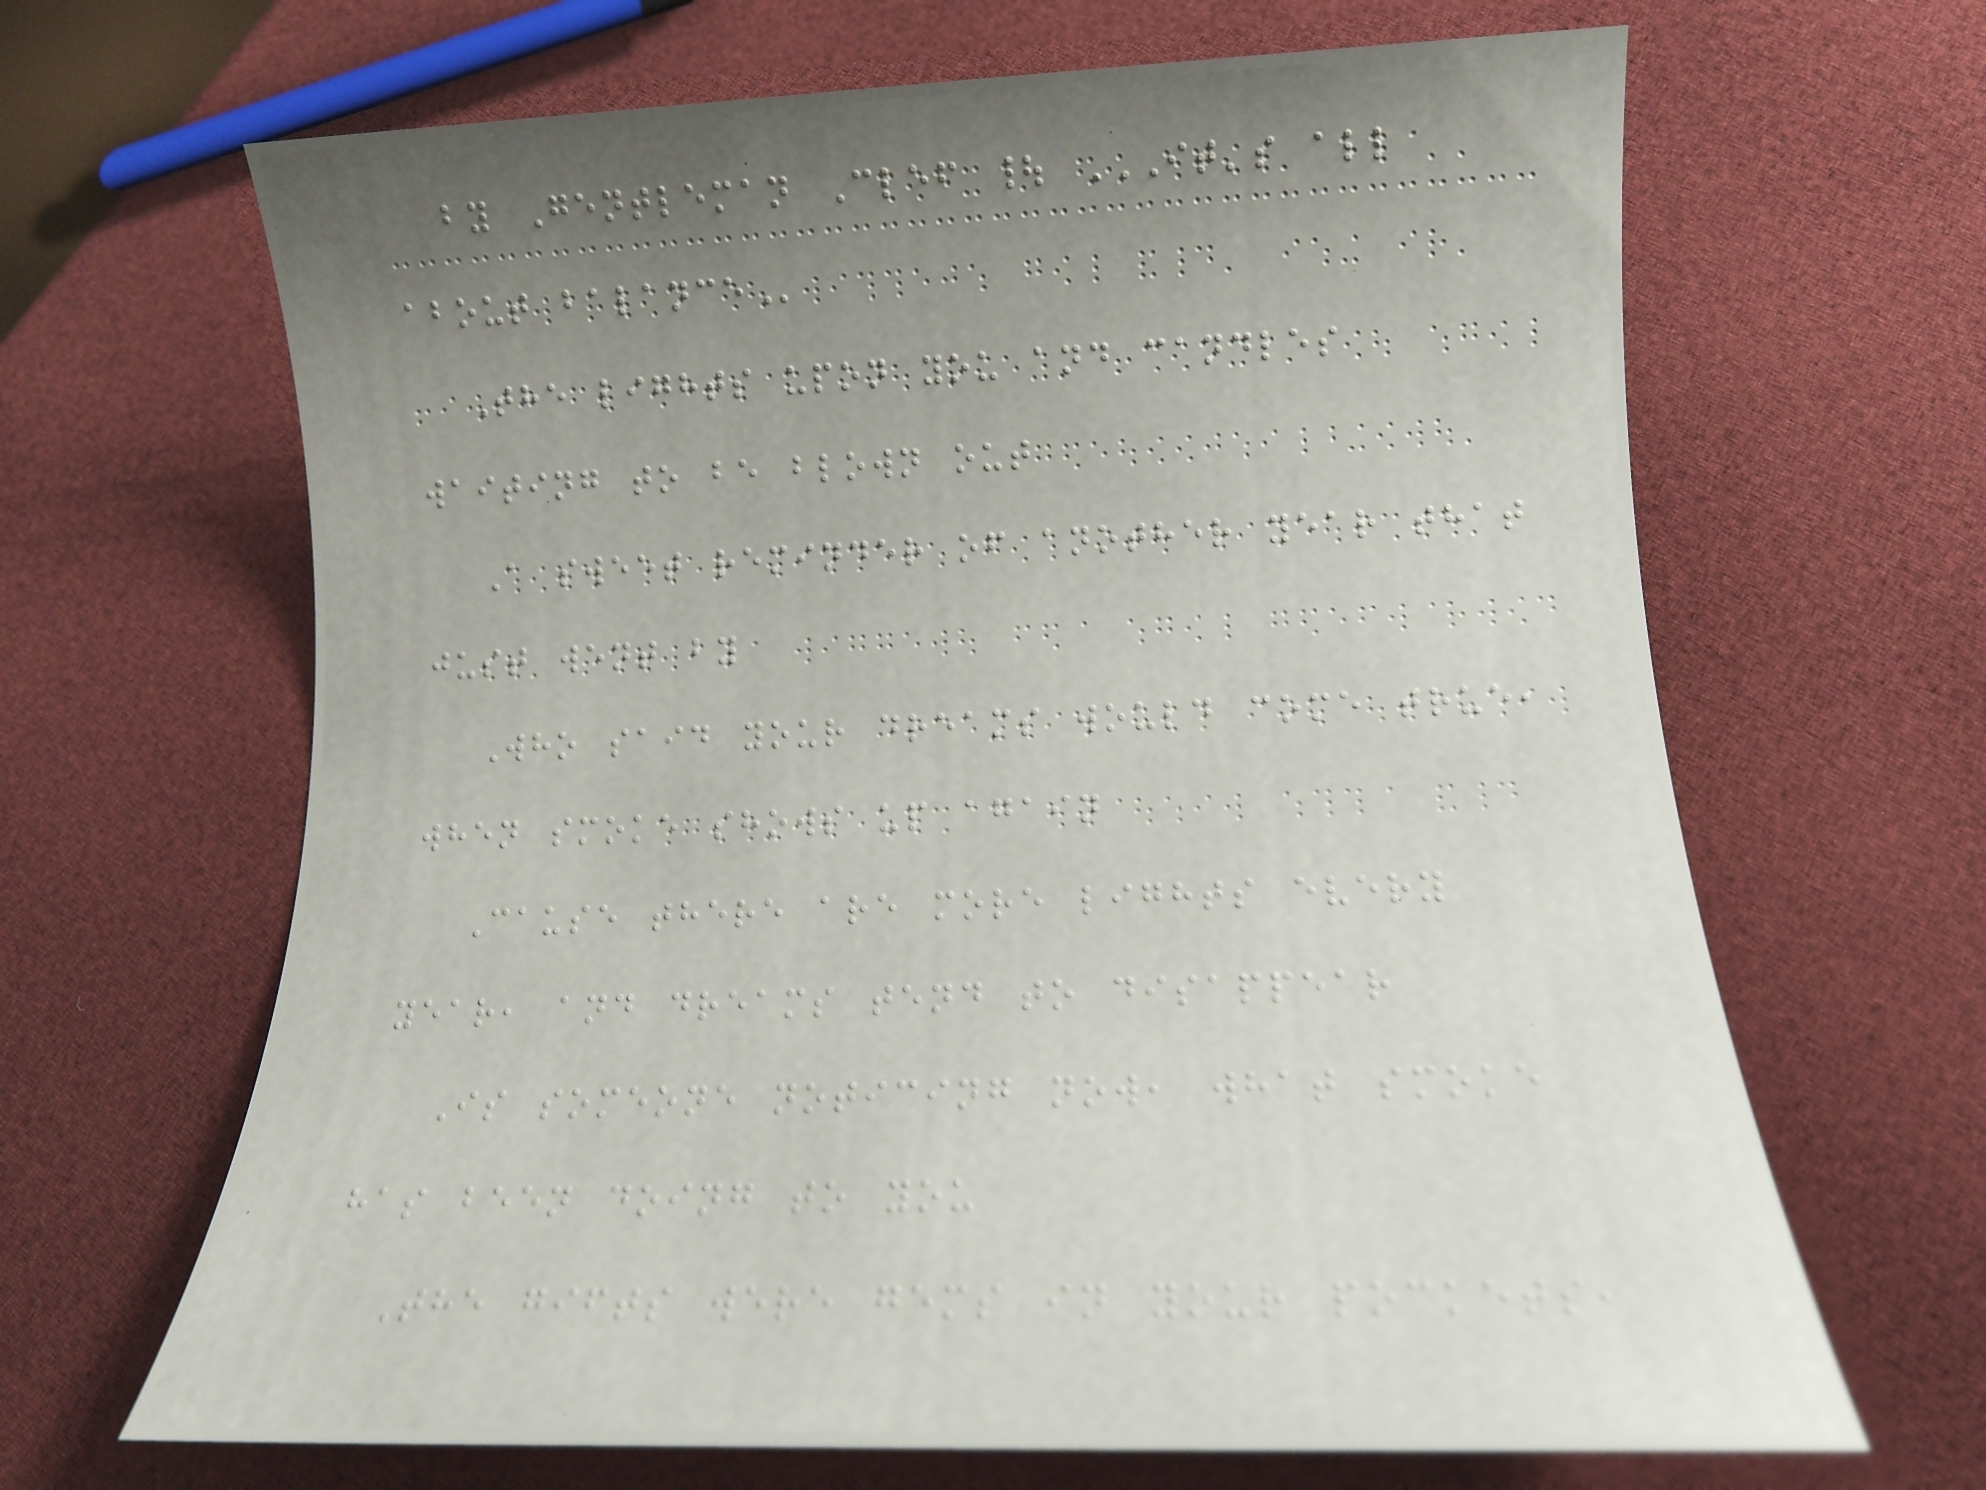by Gentleman Clef | IT'S ALL
ABOUT BALANCE
The lights upon you and candles
waiting to be blown out
A sweet reminder of another year that
just went by
Who said your dreams would come true,
when smoke shows up again
Cause there are more lights every
year, and dreams tend to disappear
Is someone noticing now, what smoke
has been doing to you
The gifts were gems in your pockets,
